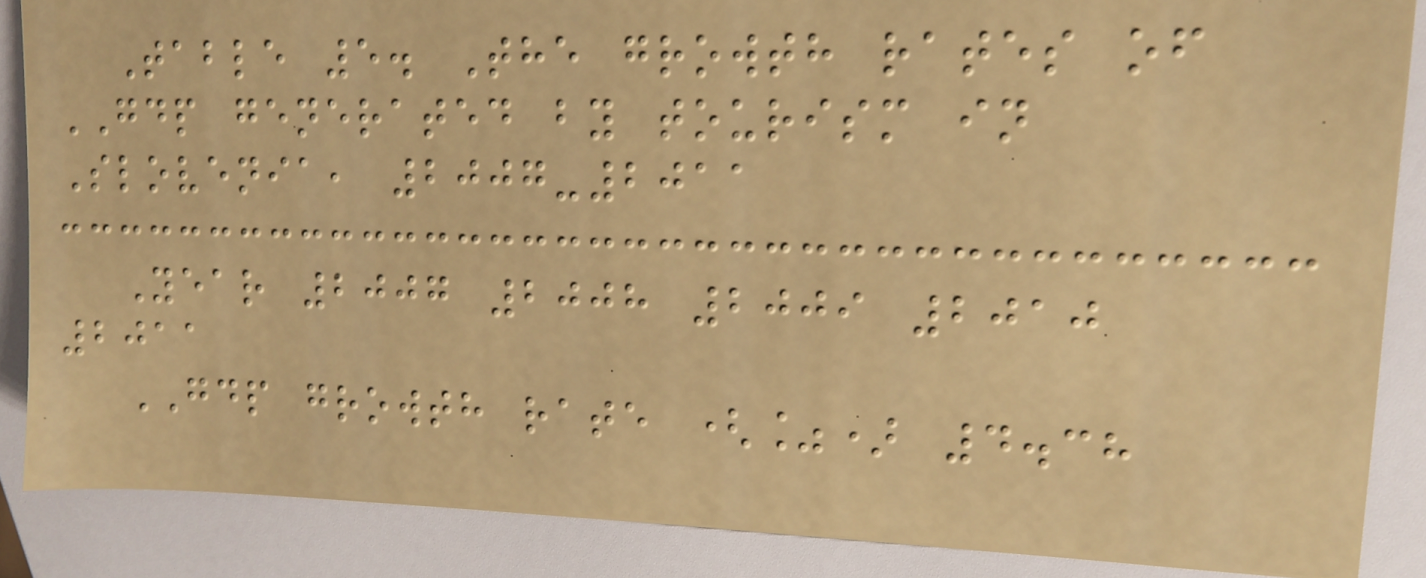Table 5. The growth rates of
GDP generated by tourism in
Slovenia, 2007-2011
Year 2007 2008 2009 2010
2011
GDP growth rate (%) 4.38
